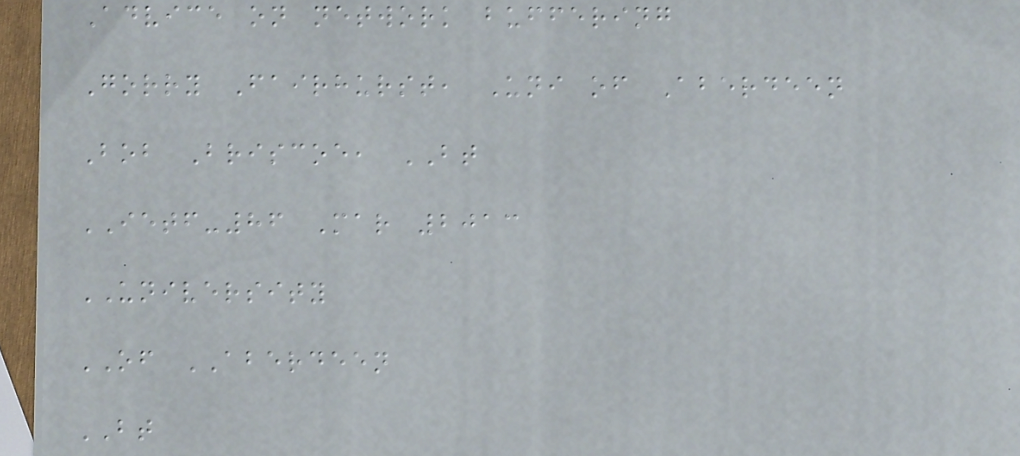Advice on network buffering
Gorry Fairhurst, Uni of Aberdeen
Bob Briscoe, BT
IETF-86 Mar 2013
UNIVERSITY
OF ABERDEEN
BT
